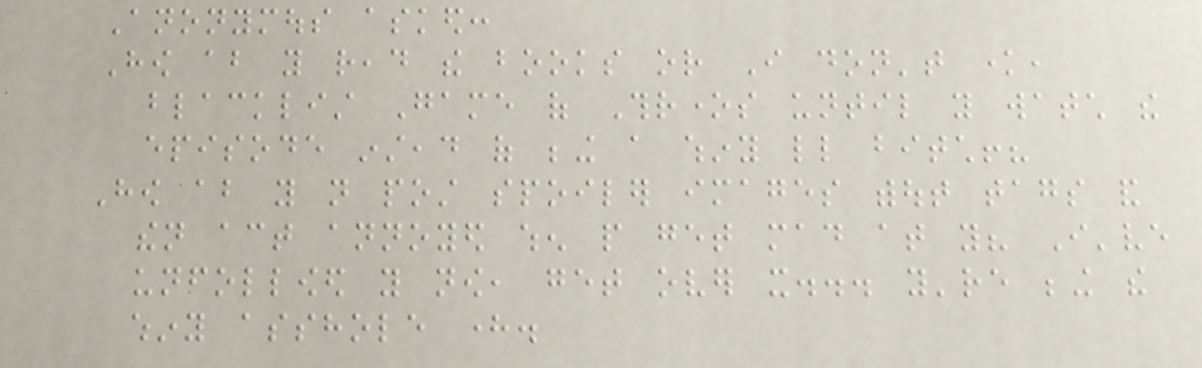Anonymous asked:
How about you read the books or I don't know,
blacklist Game of Thrones until you watch the
episode instead of being a whiny little bitch!?
How about you not post spoiler images without tags and
then act annoyed when people get mad at you? I've
unfollowed you now, get over it... you're being the
whiny asshole here.
